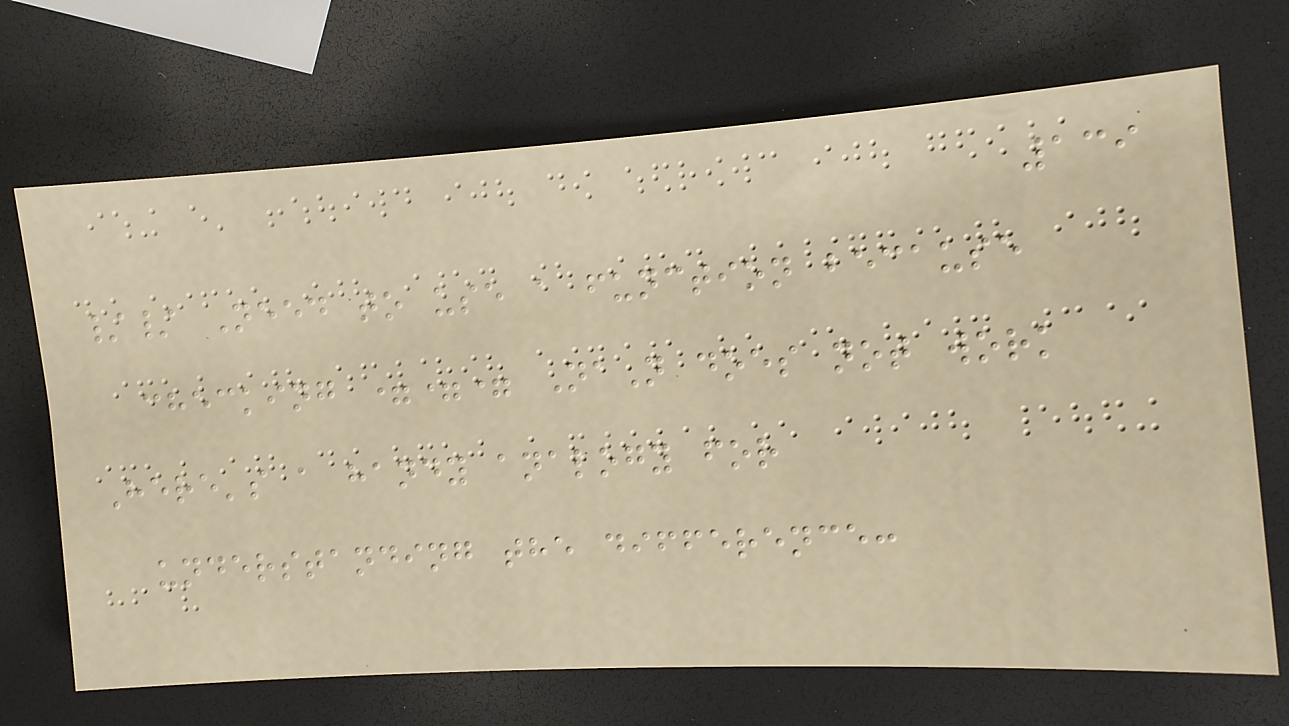139
// Need to use a function because
checking === NaN does not work
Here's a handy analogy for
understanding the difference:
